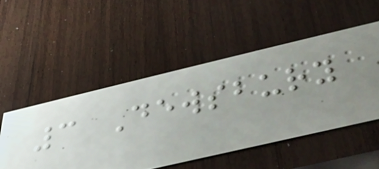3 Dewsbury
